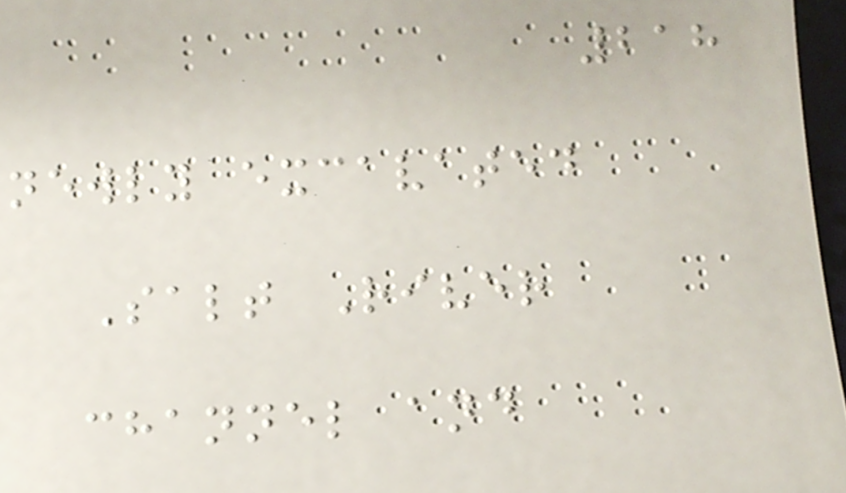218
newly excavated
Salt River
channel and
